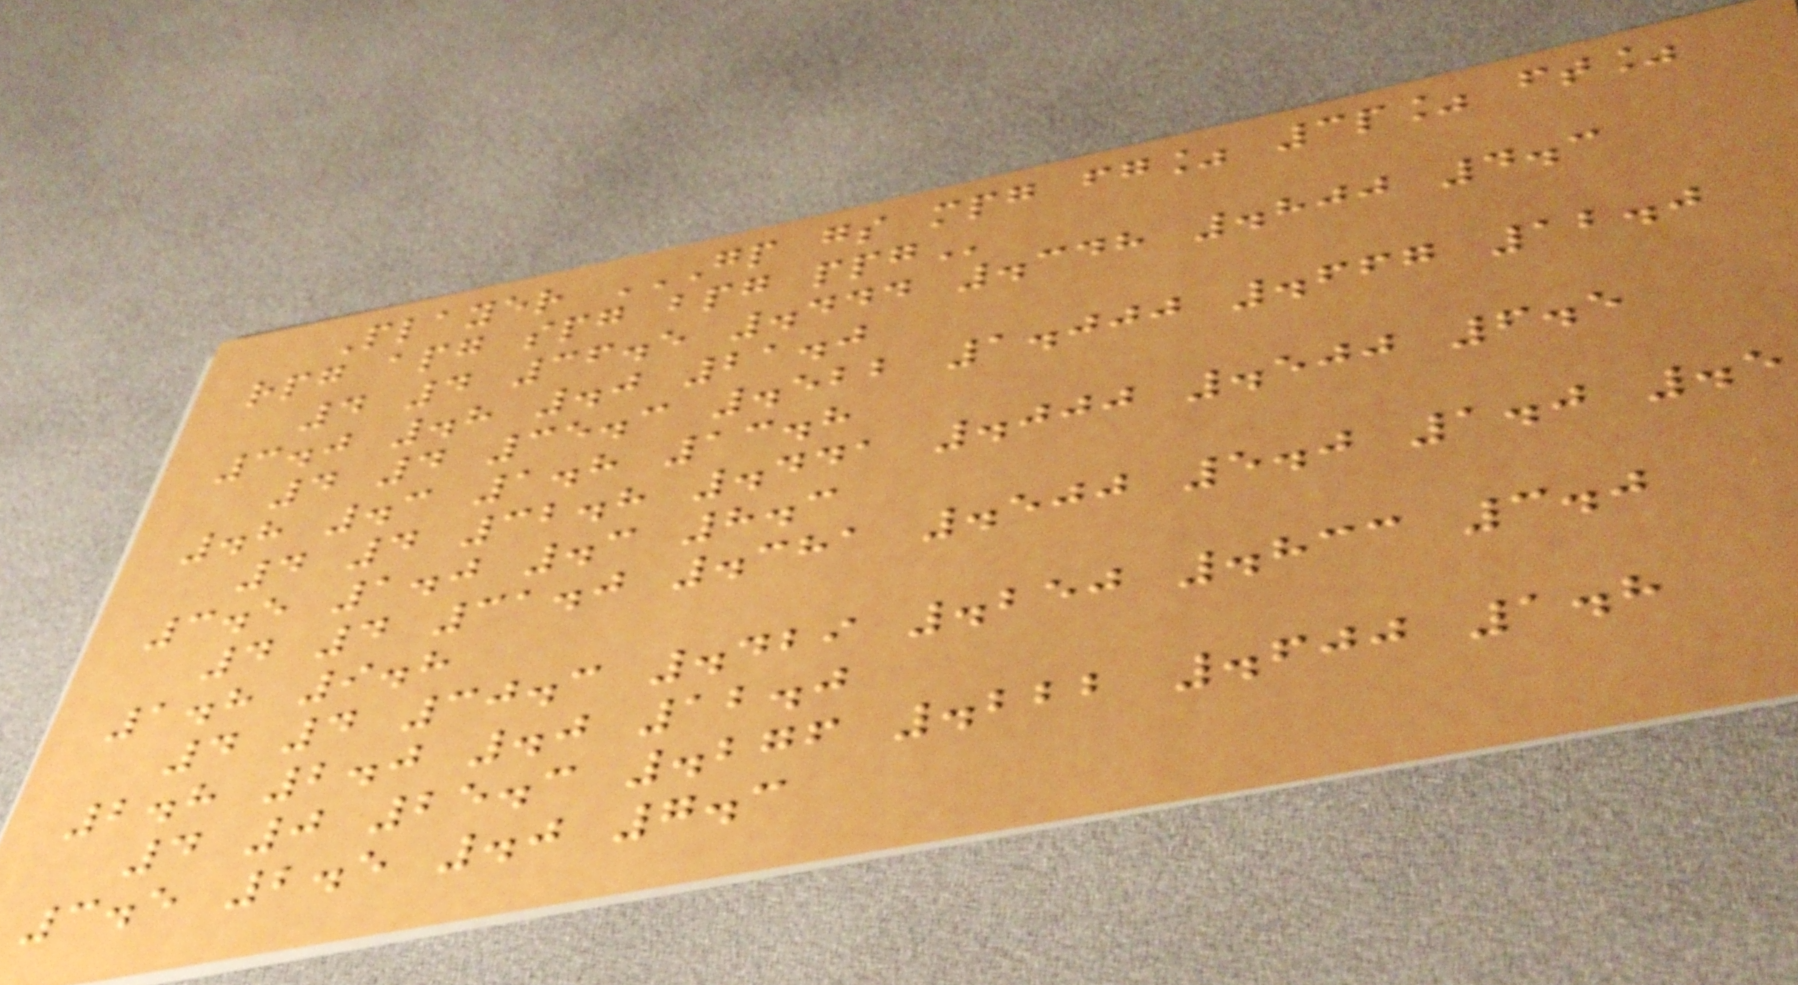Player GP GS MPG FG% 3P% FT%
RPG APG SPG BPG PPG
4 4 36.5 .444 .348 .800 4.3
3.0 .8 .0 21.0
4 4 35.3 .522 1.000 .667 12.0
.8 .3 1.8 13.8
4 4 32.8 .441 .000 .500 6.5
3.5 1.0 .3 8.3
4 4 31.0 .381 .500 5.0 1.0 .5
1.8 9.8
4 4 30.3 .429 .250 .833 3.0
2.8 2.0 .0 12.0
4 0 25.3 .276 .222 .600 1.8
3.5 2.5 .0 7.3
